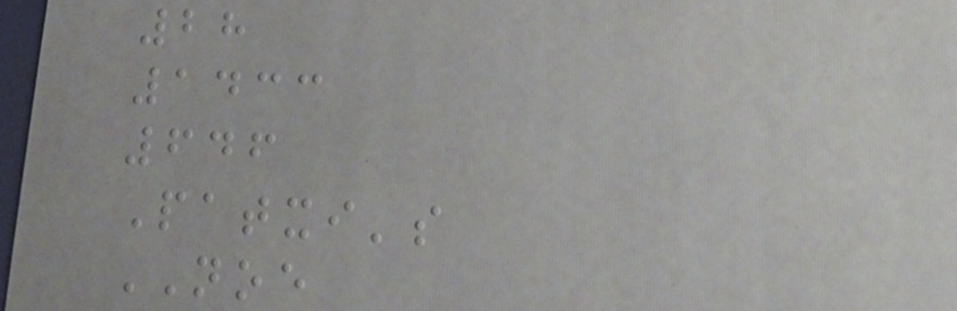28
1433
646
Patxi's
NOE
